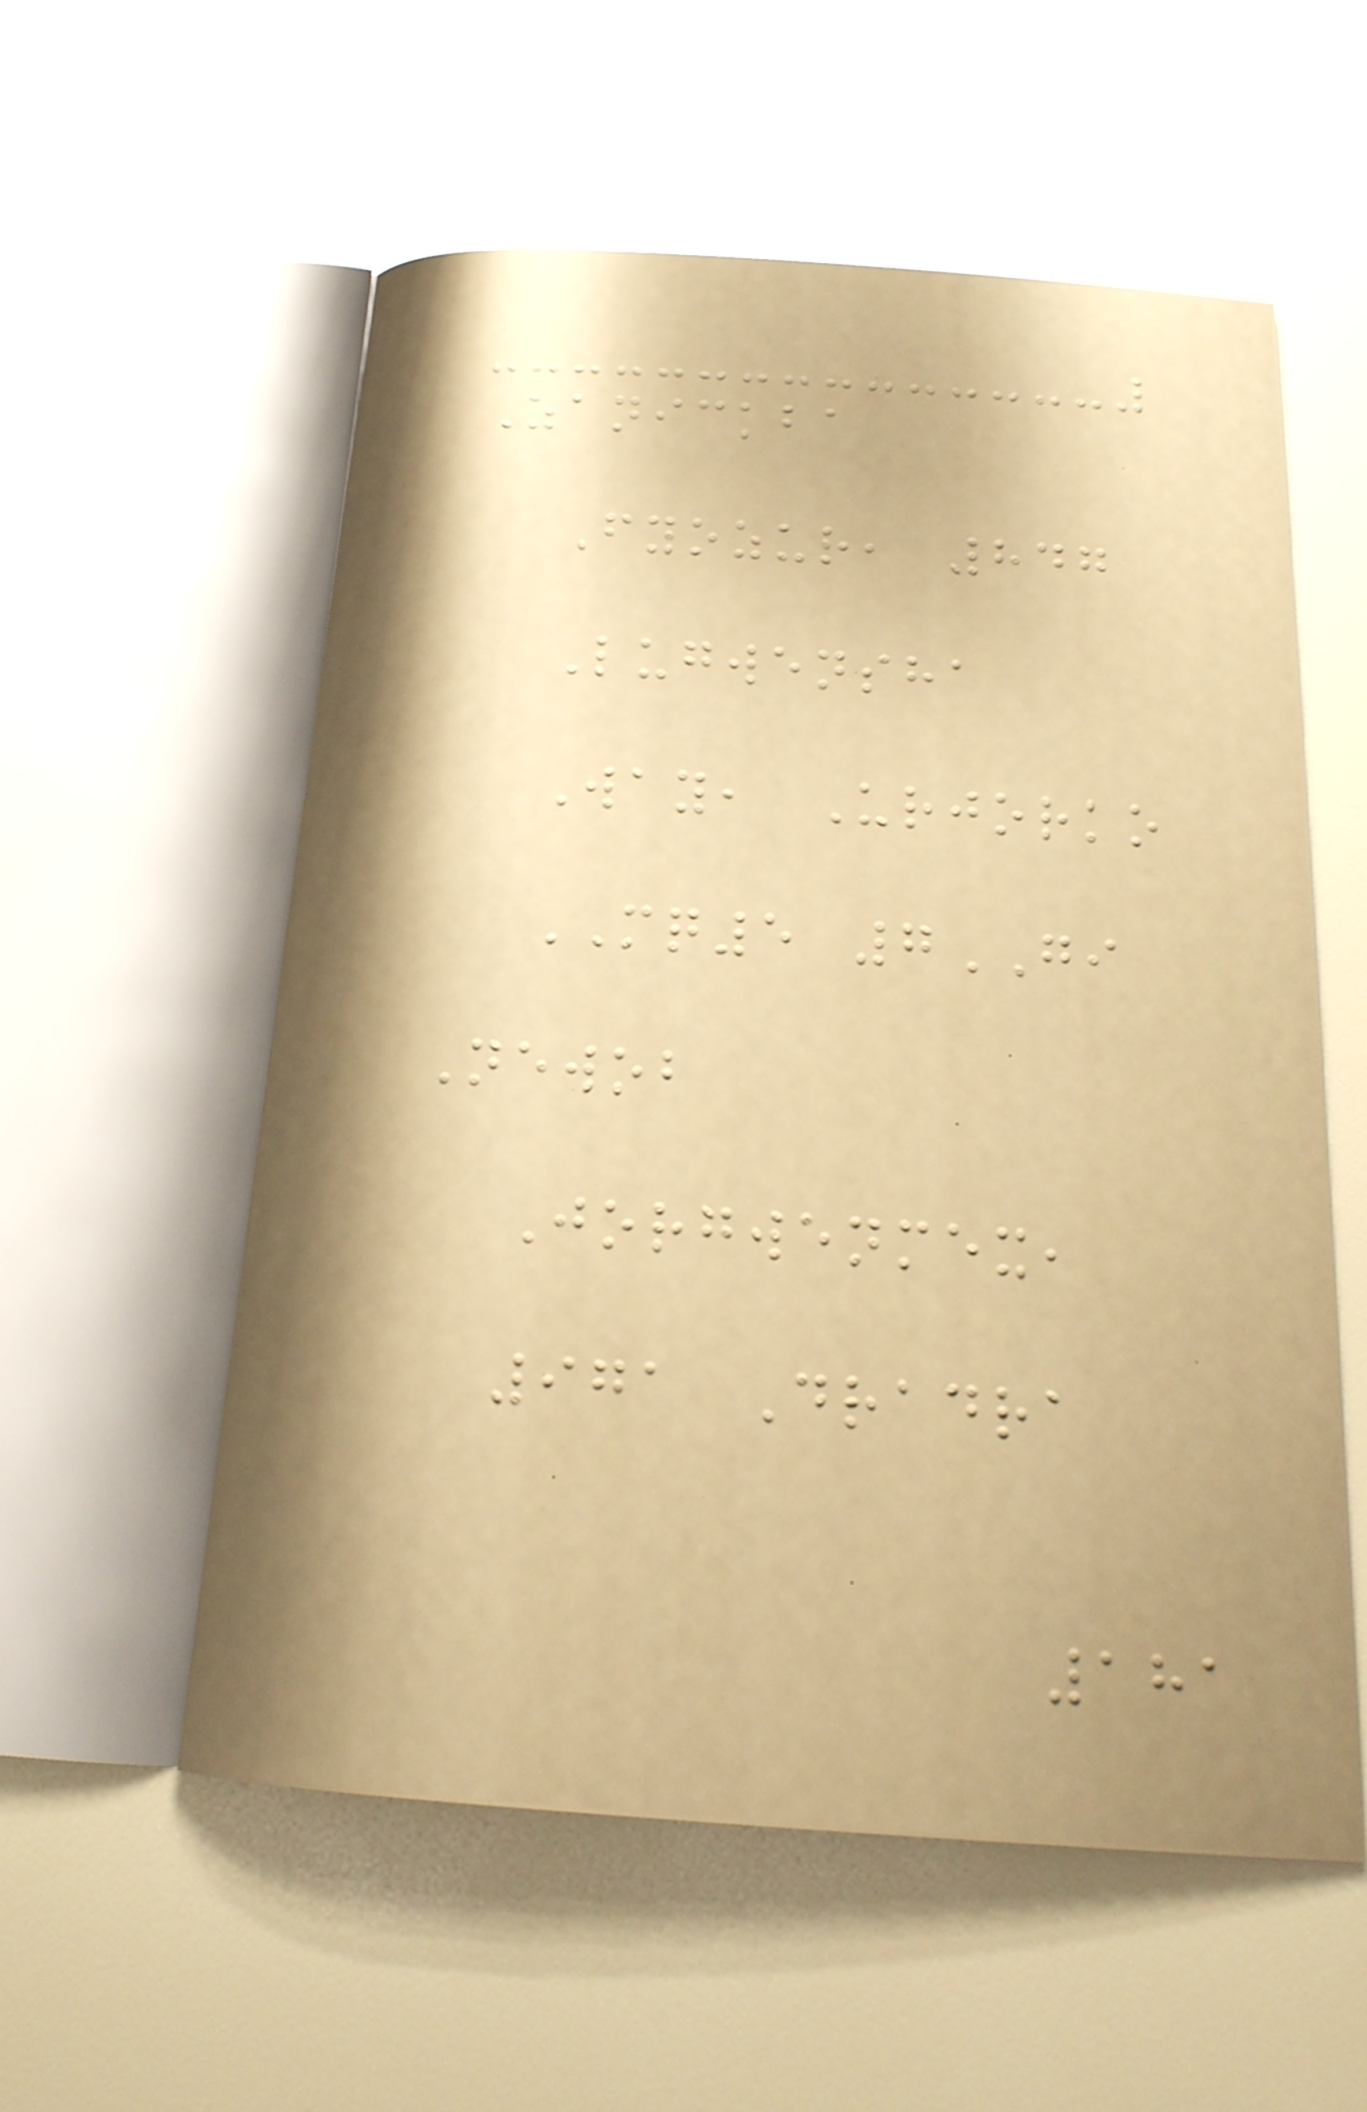Zanickba
Fyozur, 847
Lugwensha
Way, Urjorko
MQ5 7GI
Newob
Jorgwenmex,
971 Dradra
181
